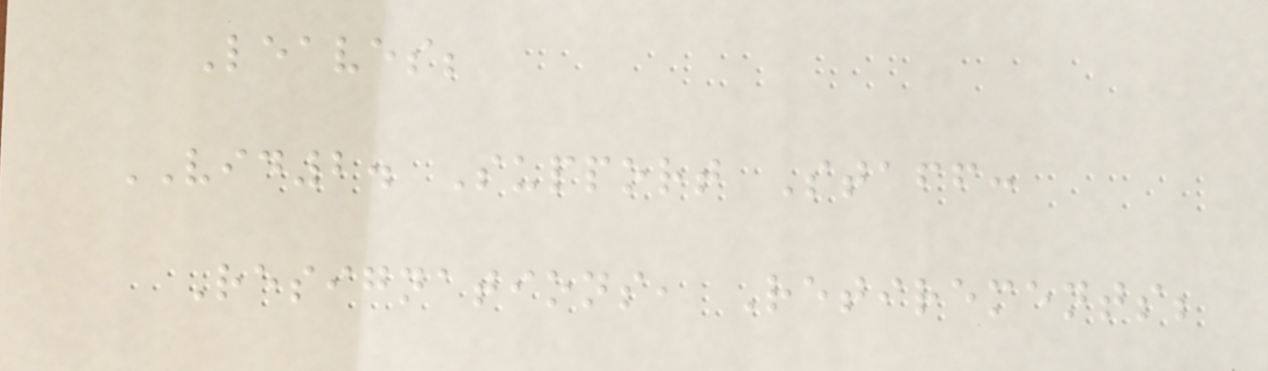Leaves;
VID2. Support Staff:
Resignations, Retirements;
